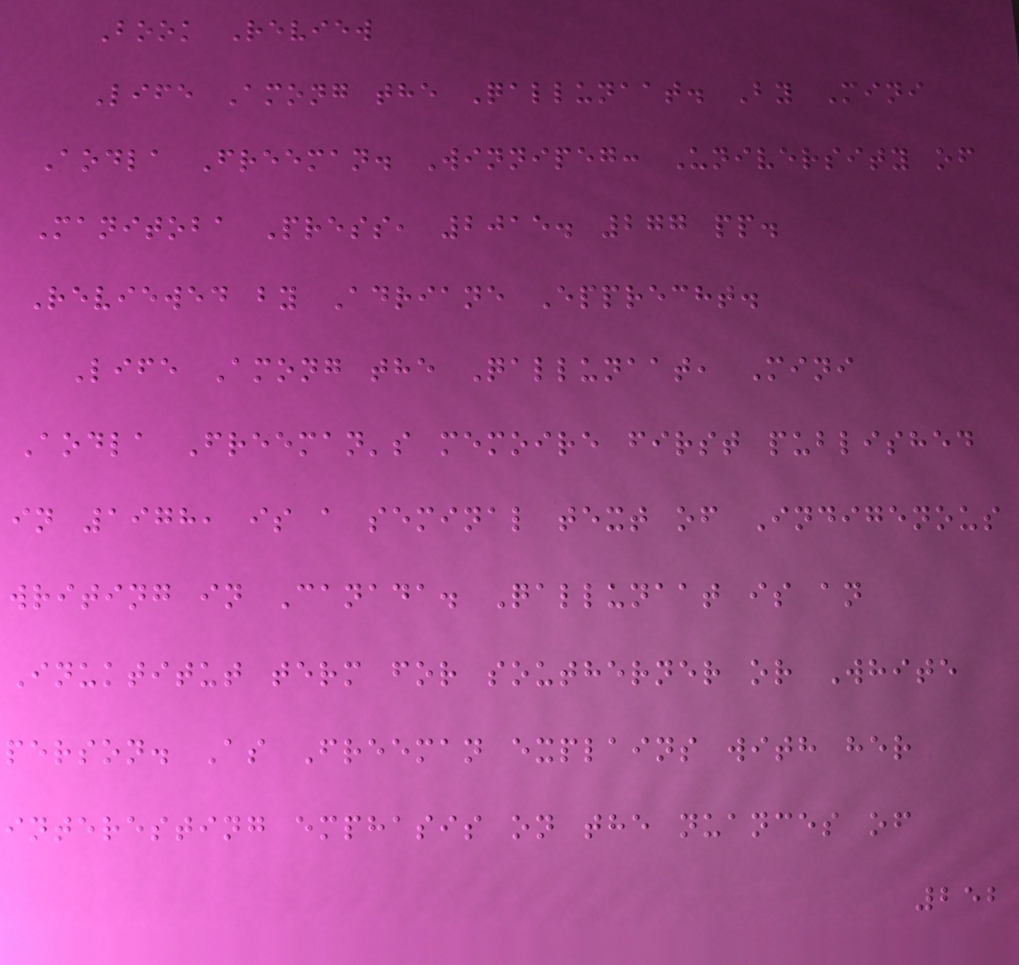Book Review
Life Among the Qallunaat. By Mini
Aodla Freeman. Winnipeg: University of
Manitoba Press, 2015. 277 pp.
Reviewed by Adriane Epprecht.
Life Among the Qallunaat, Mini
Aodla Freeman's memoire first published
in 1978, is a seminal text of Indigenous
writing in Canada. Qallunaat is an
Inuktitut term for southerner or White
person. As Freeman explains with her
interesting emphasis on the nuances of
252
